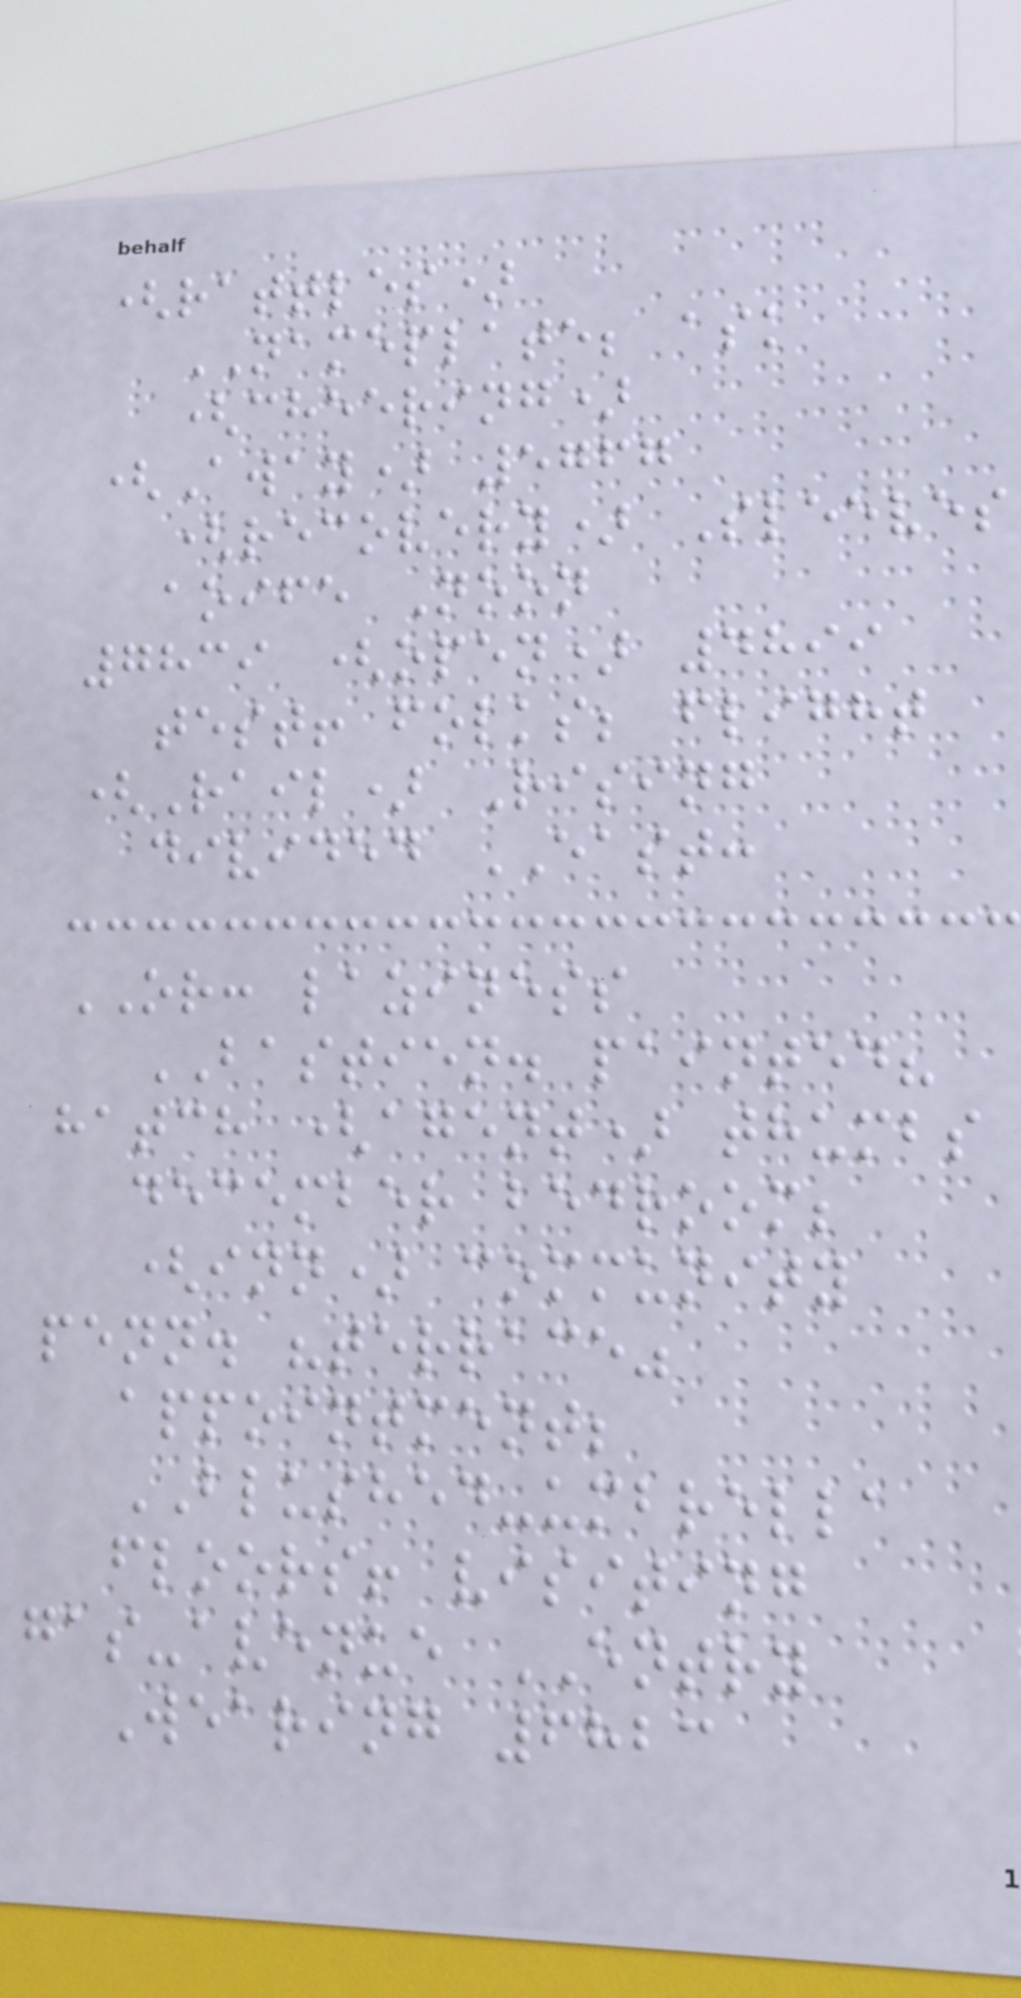(rattles)
NAMEPLATE; ask
(cheering)
(Away) 5767
(recovery) Sleeves
aoife Noon
7839 (open) 4899
test! folks; flight
(Rail) Rising
divided EAST:
OR: laziness
BASTIEN. painted?
hatch (agent) thumbs
december bedroom;
(inn) community
penn. "terrace"
appointment;
BLUSHED-umbrella
floors! visiting
gas-avenue ENTRY
Wearing 6823
